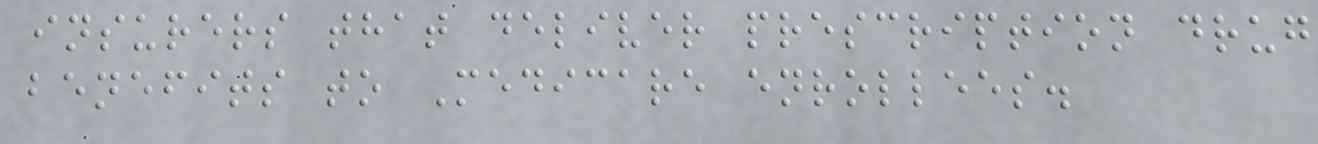insurers that deliver prescription drug
benefits to Medicare enrollees.
